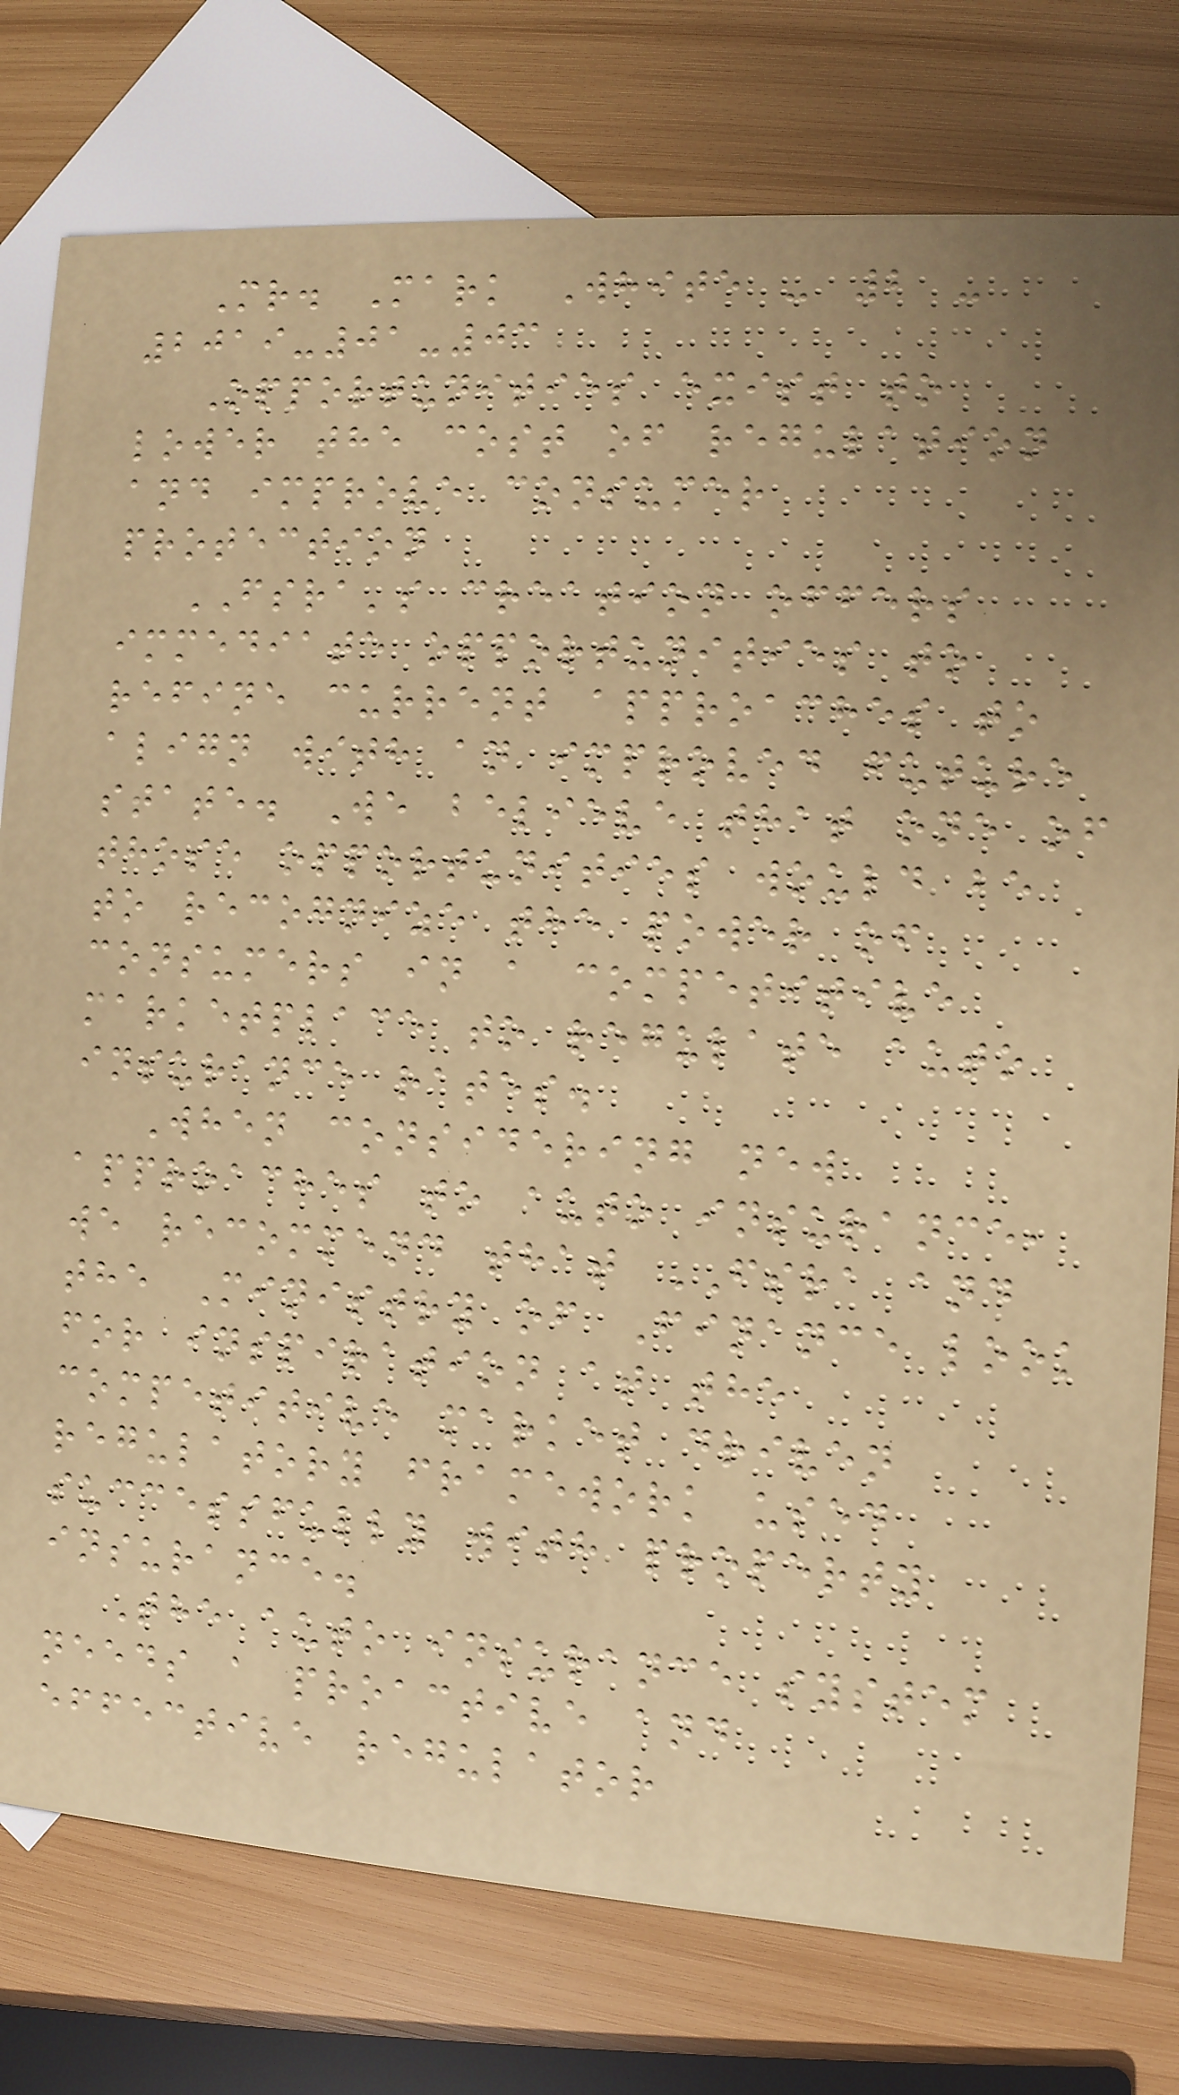Mr. Mark White - 2 -
2019-01-03
Opportunities exist to
lower the cost of regulation
and improve consumer
protection
FSRA's creation offers
immediate opportunities to
refine current approaches to
align with an improved future
state. We believe that one of
those opportunities would be
to recognize the power of
consumers in a competitive
marketplace to regulate auto
insurance rates.
When considering new
approaches to auto insurance,
we recommend that FSRA and
the Ministry of Finance look
for inspiration at the
competitive market driven
regulatory framework used
successfully with property
insurance.
The auto insurance system
needs a proactive and
effective regulator
